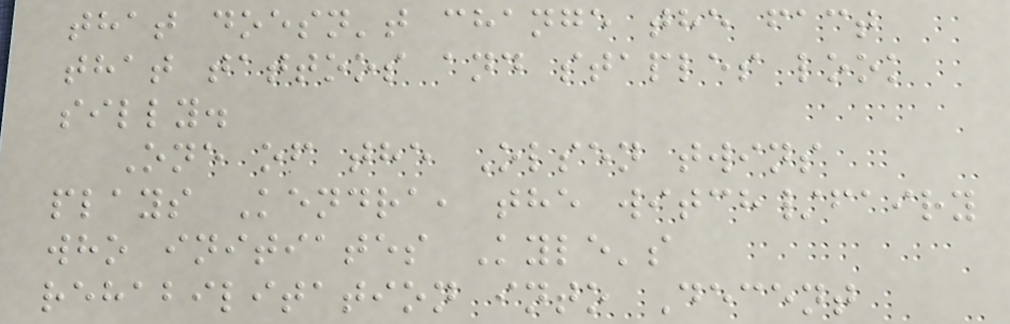that doesn't change the fact
that tattoos and staples look
silly.
One of the Olsen twins
plays Kendra, the witch/fairy
who initiates Kyle's
rehabilitation into Decent
